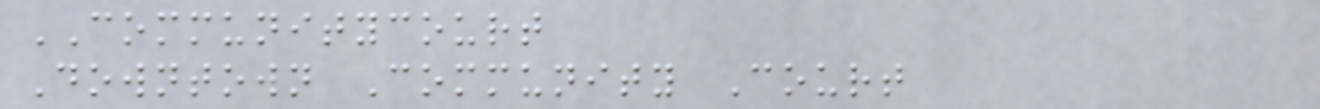COMMUNITYCOURT
Downtown Community Court
